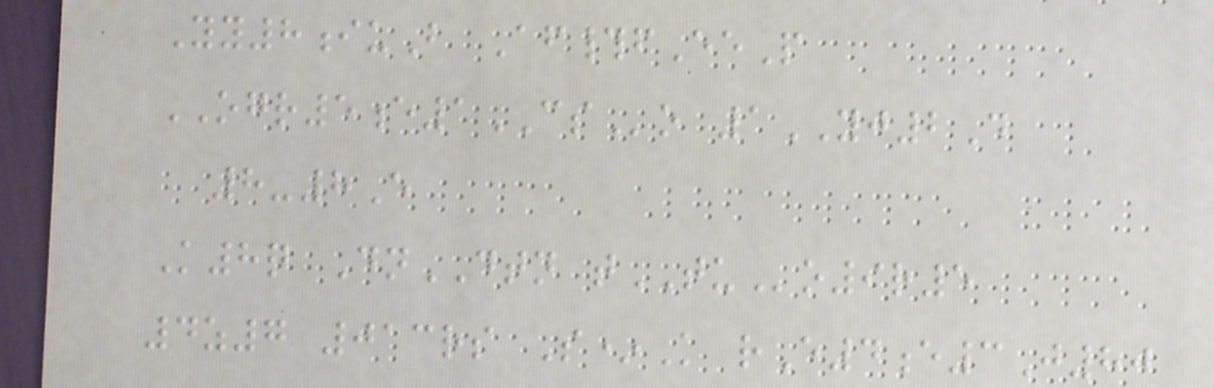Yy8iuB Af#fEeP
OGR5e1CSo 1YJ2D
8-8E
K8q DnDTN tTUo9r5
4z7 013rs S*K rE4e3J80
